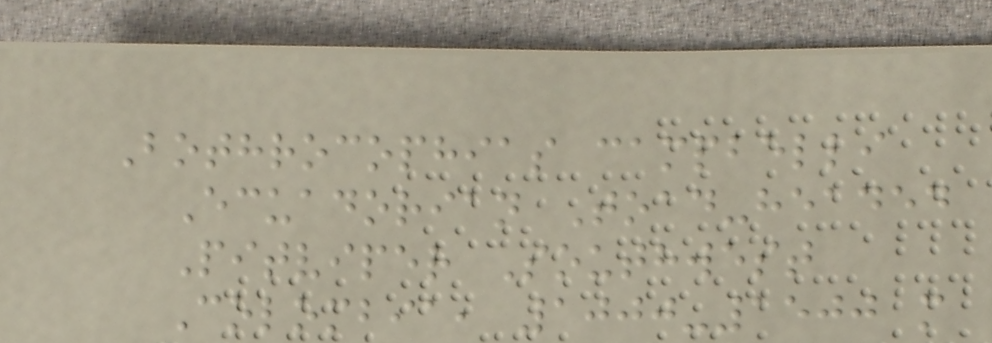Bothrocophias campbelli
Ecuadorian Toad-headed
Pitviper Southwest
Colombia, 1000-1500 m
